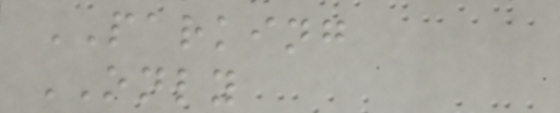PARKING
ONLY
